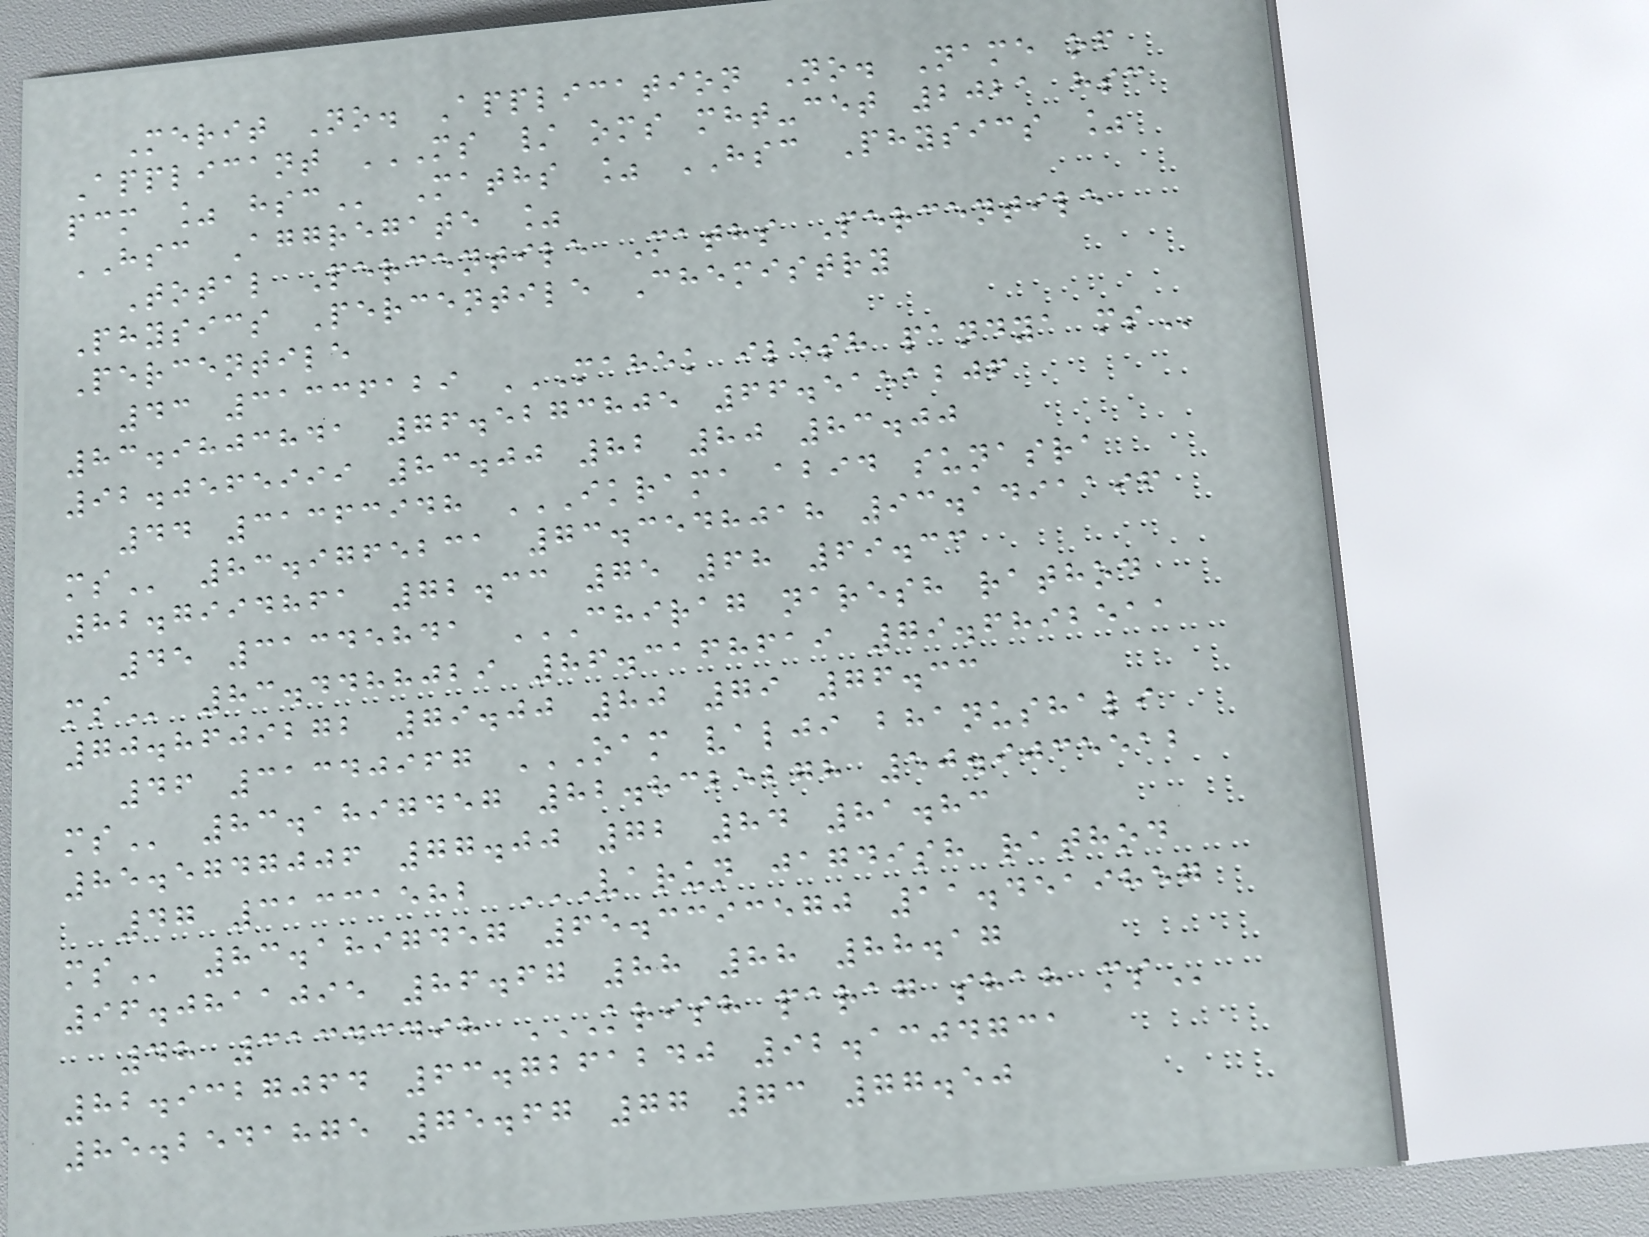Merit No. Application No. Name of
Applicant MS / OMS MHT-CET 2021 HSC
PCM % HSC Maths % HSC Physics %
HSC Aggregate %
Total Percentile Maths Percentile
Physics Percentile Chemistry
Percentile
43 31336129 MAHEK ILESH PANDYA MS
83.9803841 76.5273805 66.5151206
92.0565999 83.00 82 80 83.00
44 31363948 IKRAMA ABID SUNASRA
MS 83.9765231 73.3548018 93.1491196
82.7994861 72.33 75 68 69.33
45 31345841 CHIRAG NARESH RATHOD
MS 83.4488029 86.3168619 79.6892511
70.8609272 79.00 80 79 76.33
46 31340967 OAM VALJI BHANUSHALI
MS 83.1897457 82.8325278 50.9035512
85.5747006 77.00 72 84 81.83
47 31331582 VARUN JAGDISH RATHOD
MS 83.1897457 65.3393570 11.4519857
96.0811095 86.67 88 88 88.17
48 31343498 KRISH PARAG SHAH MS
82.9327064 63.7261240 92.1304731
85.2541875 75.67 77 73 77.50
